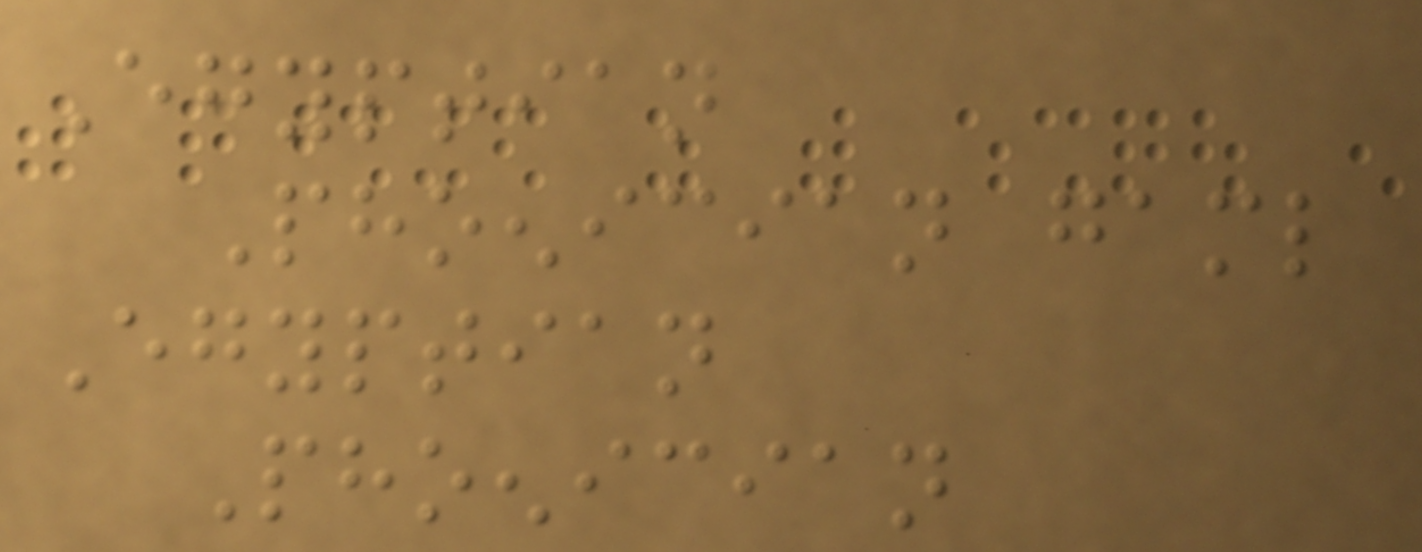Egyptian
Phoenician gaml
Egyptian
Phoenician
